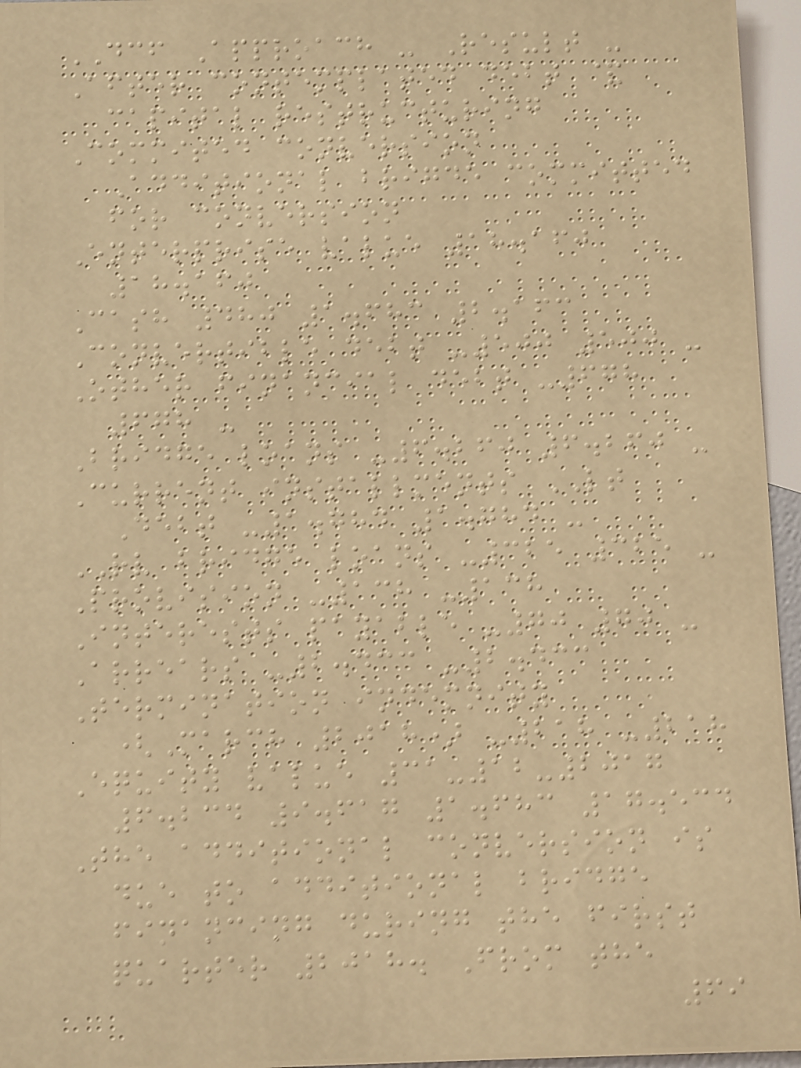DCF Approach - Result -
After contemplated debt &
capital restructuring
Commited conversion
Additional brigde committed
for conversion
Enterprise value 18.160
18.160
Cash 480 1.683 2.163
Convertible debt -500 500 -
Other financial debt -678
678 -
Bridge loans -6.260 6.260 -
Current installments LT
Debt -1.784 1.784 -
RV bridge loans -325 325 -
Provision -138 -138
Interests payable -70 70 -
Arrears -2.433 -2.433
Termination indemnity
(March 2018) -218 -218
Equity value 31-12-2017
6.234 9.617 1.683 17.534
The additional conversion is
due to additional bridge
financing during the first
quarter 2018. From the
69
